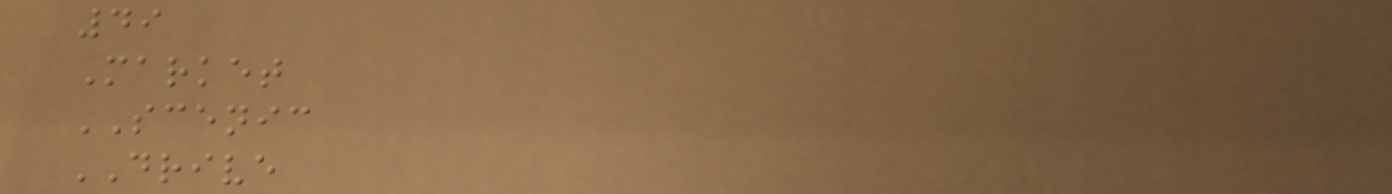49
Market
SCENIC
DRIVE
